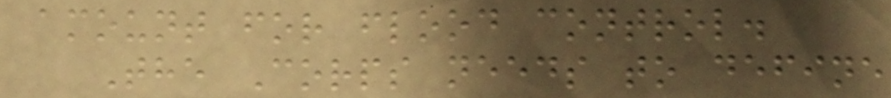amount for flood control.
The Corps needs to define
